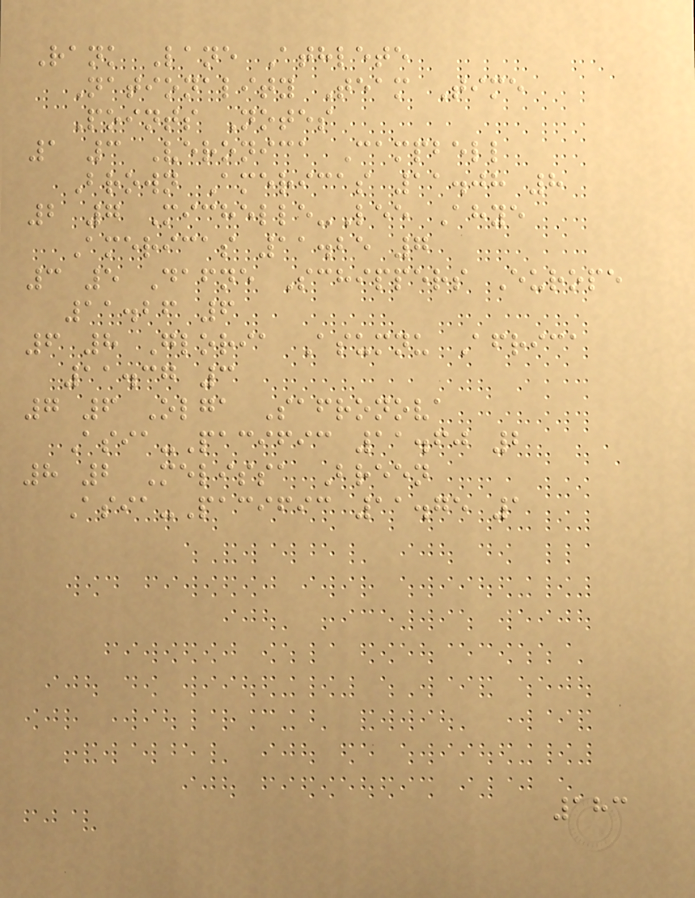Rank Lane Athlete
Nationality Team Time
Points Notes
1 3 Veronica Campbell
Brown Americas 11.08 8
2 7 Michelle-Lee Ahye
Americas 11.25 7
3 5 Dafne Schippers Europe
11.26 6
6 8 Gloria Asumnu Africa
11.37 3
7 6 Olga Safronova
Asia-Pacific 11.60 2
8 2 Melissa Breen
Asia-Pacific 11.75 1
183
